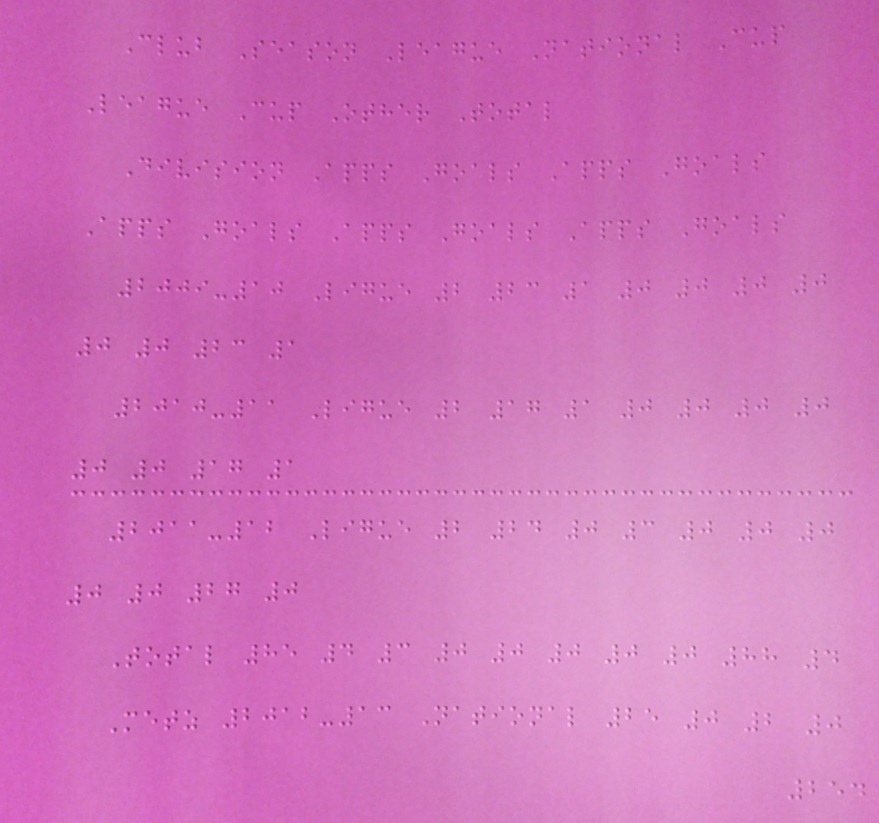Club Season League National Cup
League Cup Other Total
Division Apps Goals Apps Goals
Apps Goals Apps Goals Apps Goals
2009-10 Ligue 2 23 1 0 0 0 0
0 0 23 1
2010-11 Ligue 2 17 1 0 0 0 0
0 0 17 1
2011-12 Ligue 2 24 0 3 0 0 0
0 0 27 0
Total 85 4 3 0 0 0 0 0 88 4
Metz 2012-13 National 25 0 2 0
254
